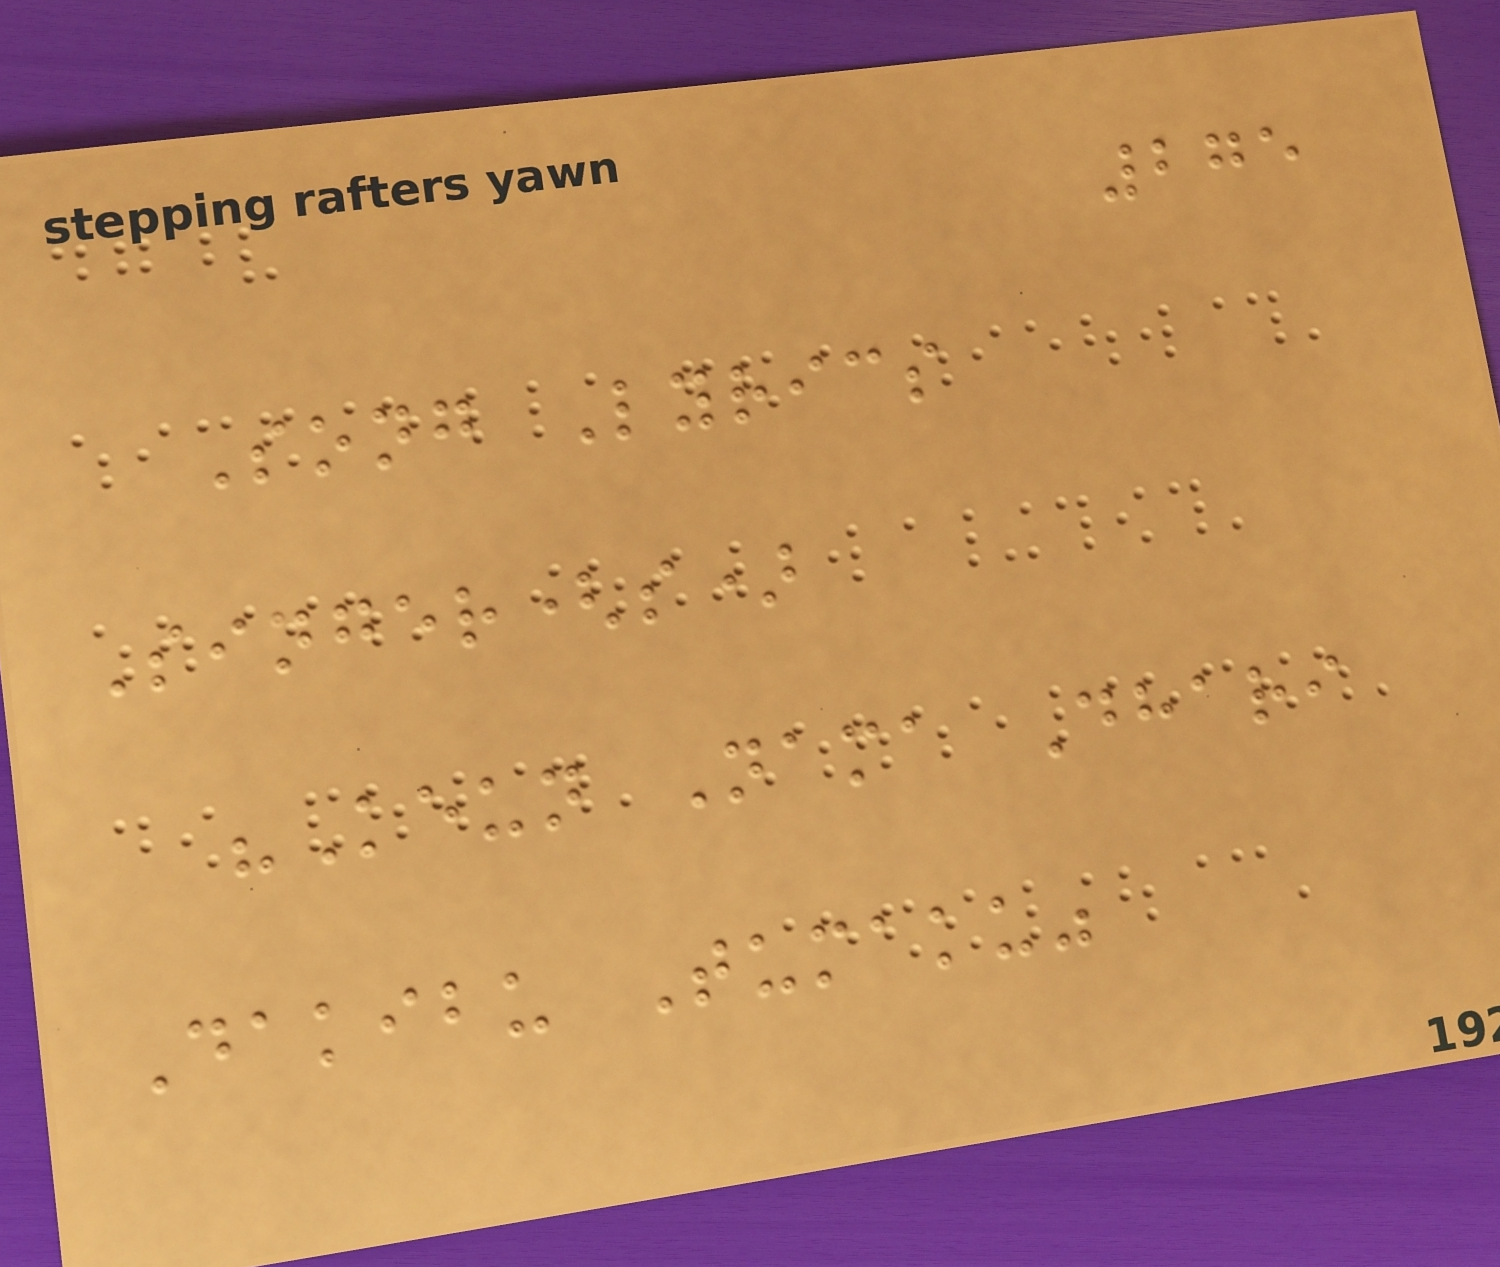275
Song Lyrics
Singer(s)
"Keun Nama Dhari
Dakibu Tumaku"
